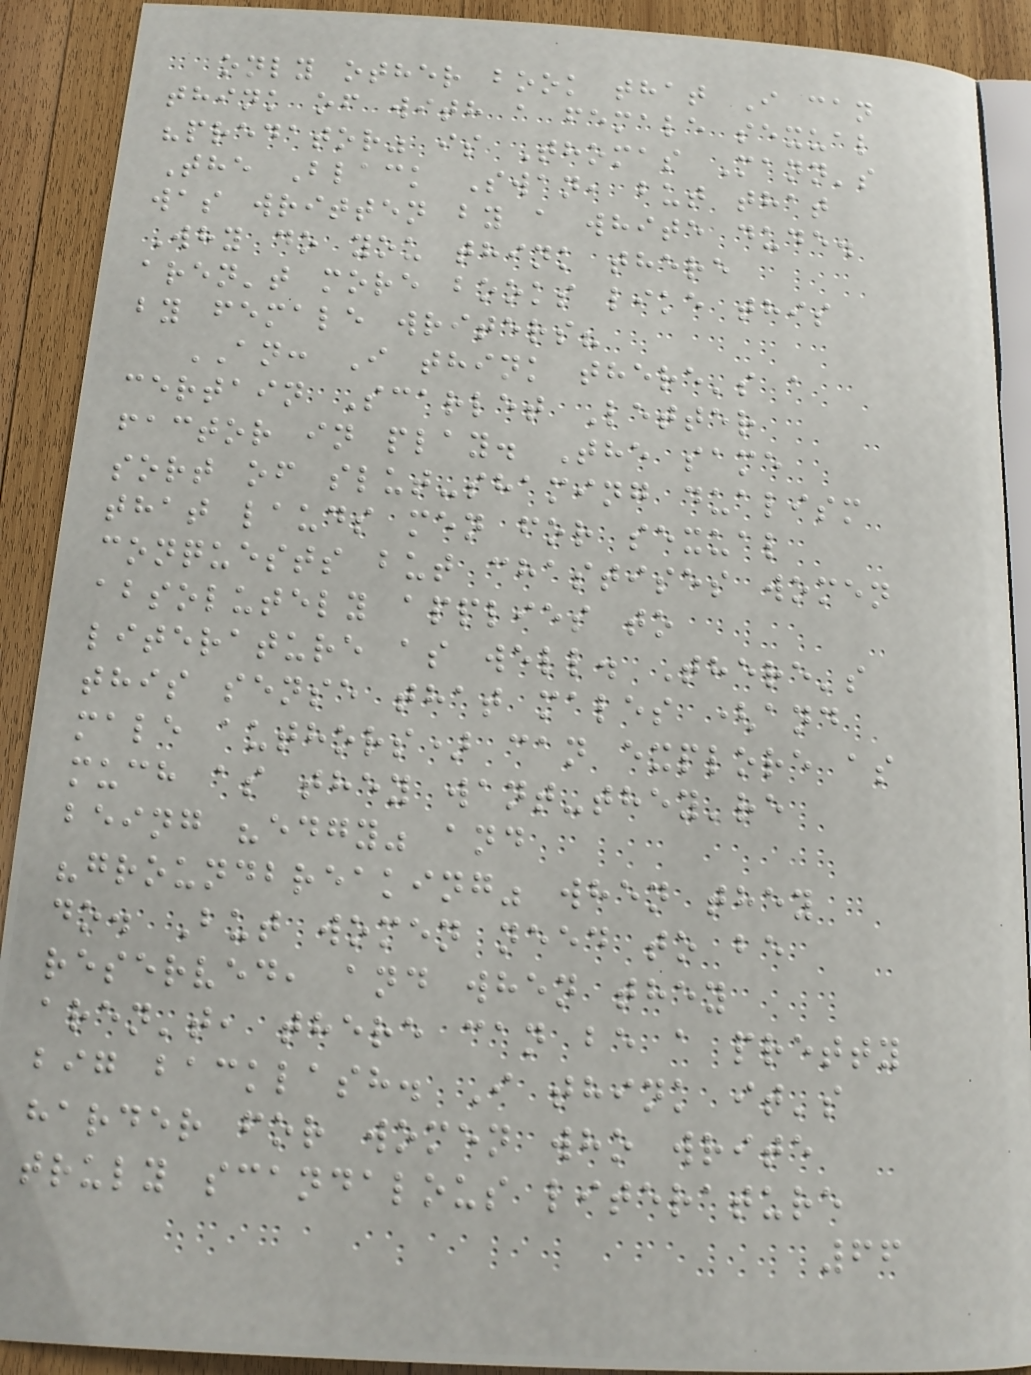only other book that I can
think of with a female sexual
"predator" is Thomas Mann's
The Black Swan, but that
was written by a white dude.
Why do you think there
aren't more books like this
by female writers?
AN: I think there's a
certain Scarlet Letter
factor in play. The same
sort of slut-shaming dualism
that lauds men for sexual
conquests but chastises women
absolutely applies to
literature as well. There's
this sense that males (and
male authors) can explore as
much as they want-they're
being "edgy" and
"groundbreaking" when they
do. But women need to be
reserved, and when they
aren't, there can be a pretty
big backlash. I think it's
harder for women who write
truly scandalous literature
66
